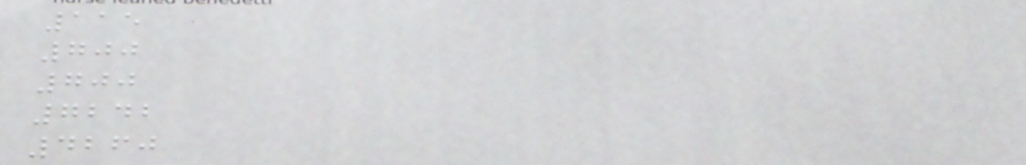115
700
700
7242
4260
